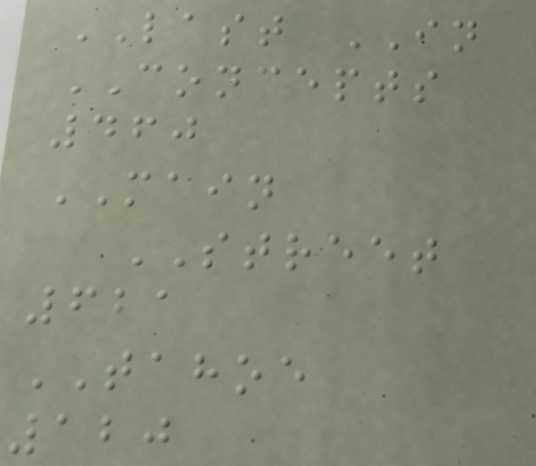LAST IN
CONCEPTS
460
MAIN
STREET
621
TAHOE
120
